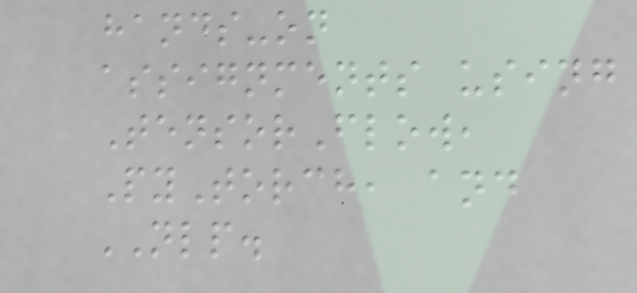hands-on
assignments using
TensorFlow,
PyTorch, and
NLP.
